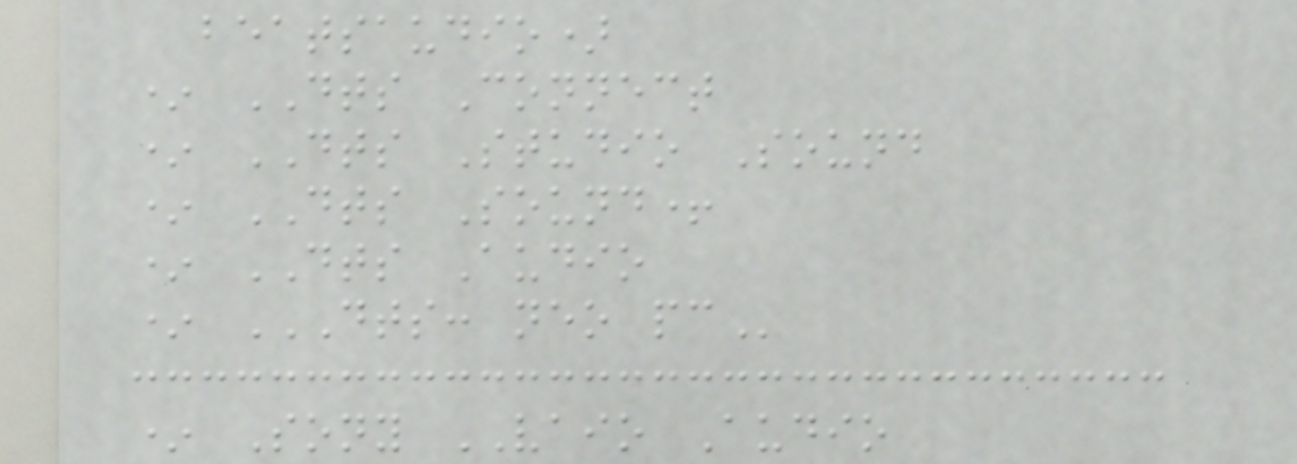beatsaudio)
* DTS Connect
* DTS Studio Sound
* DTS Sound+
* DTS Audio
* DTS: NEO PC
* Sony VAIO Audio
